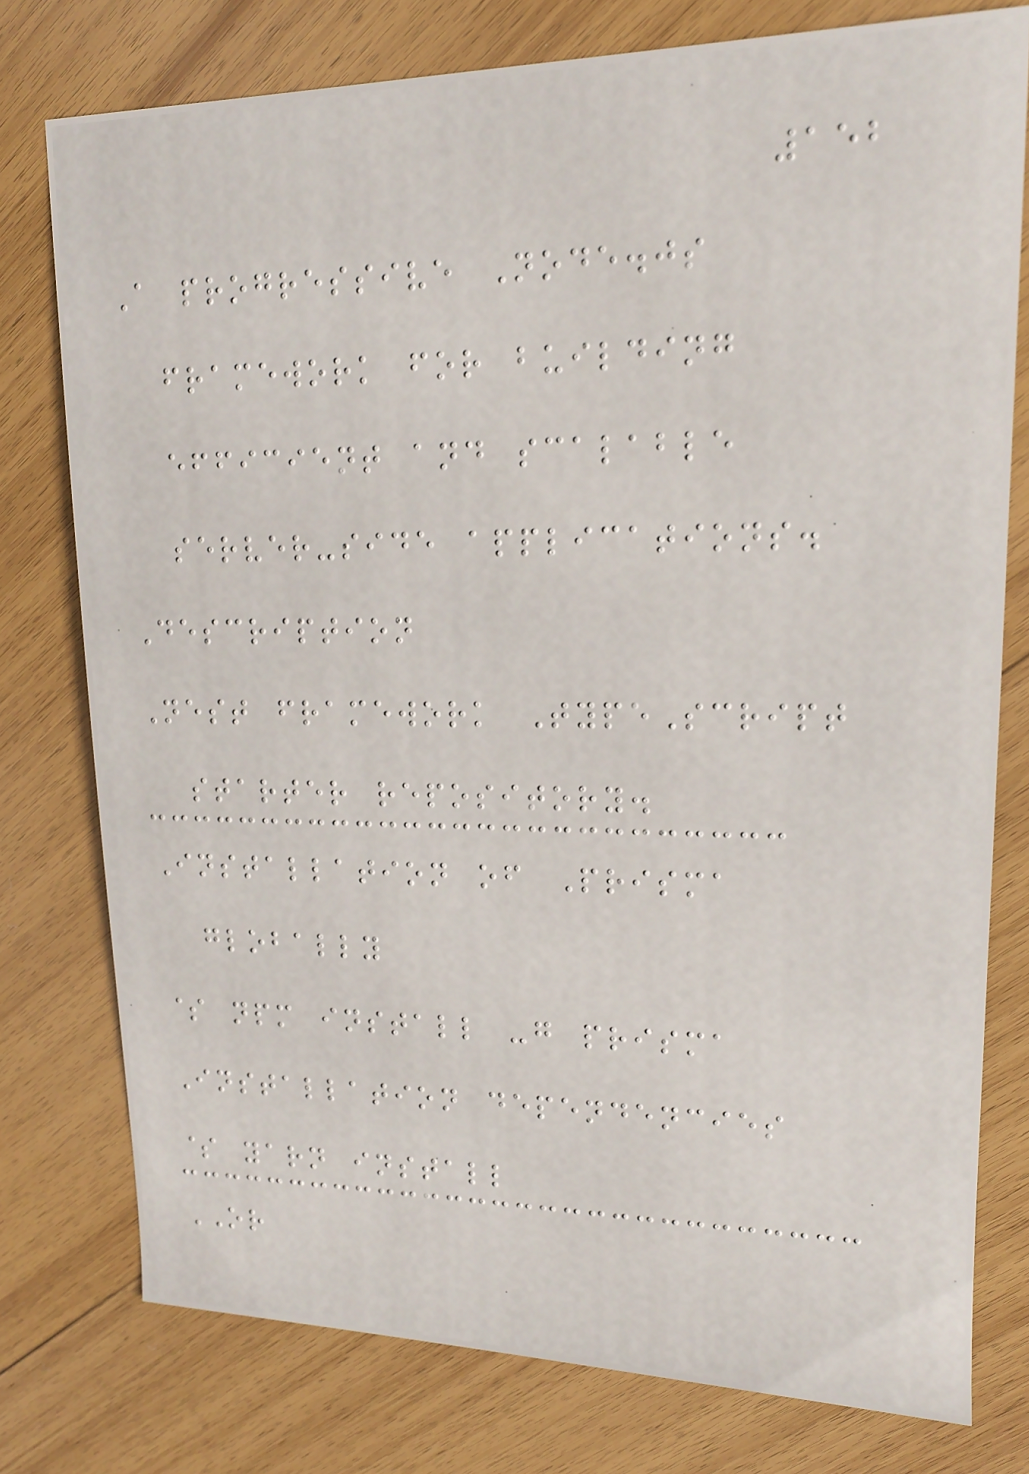152
A progressive Node.js
framework for building
efficient and scalable
server-side applications.
Description
Nest framework TypeScript
starter repository.
Installation of Prisma
globally
$ npm install -g prisma
Installation dependencies
$ yarn install
OR
